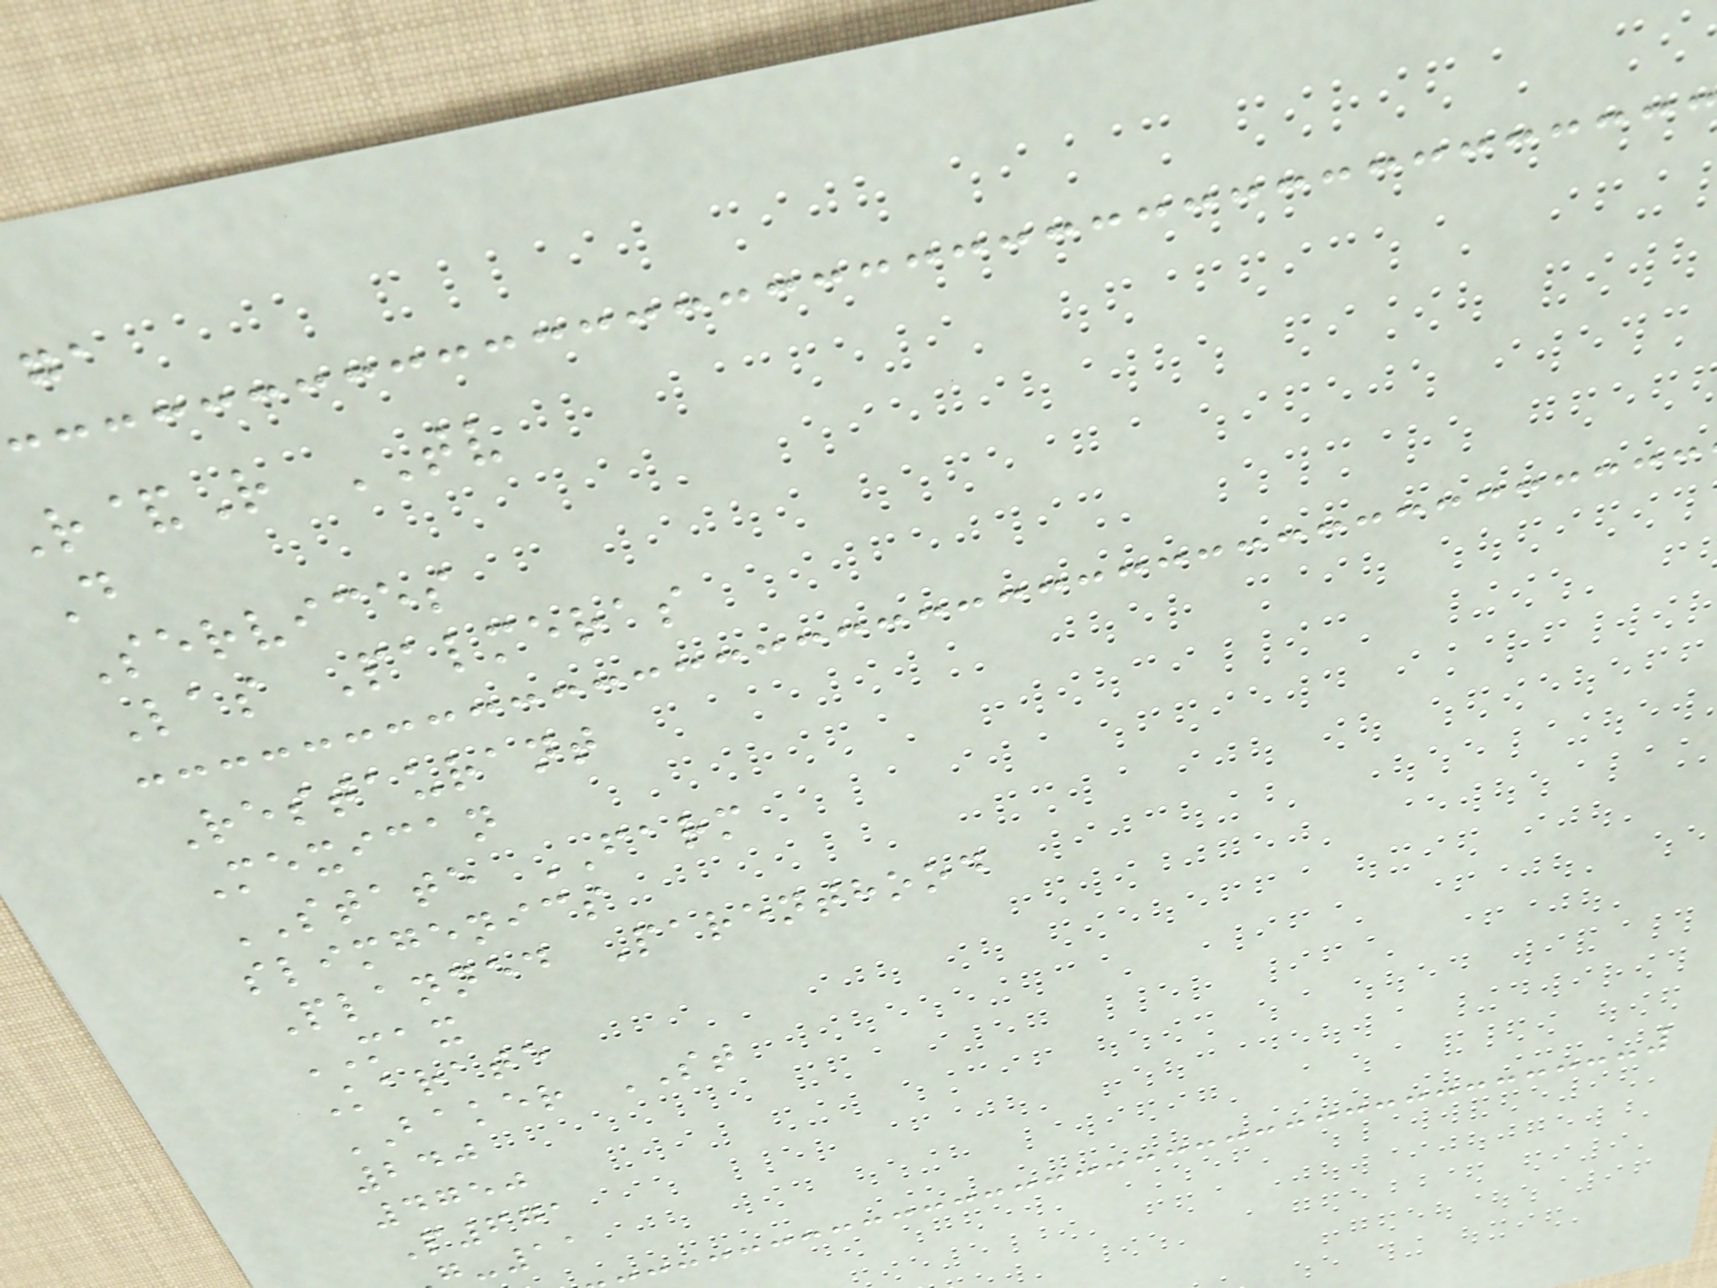&R TV
D
Services
Las Palmeras
Restaurant
Mexican
STATE FARM
slimgenics
Planned Parenthood
MAX
Karate
BAKER ST
240
4750
P671
-11
